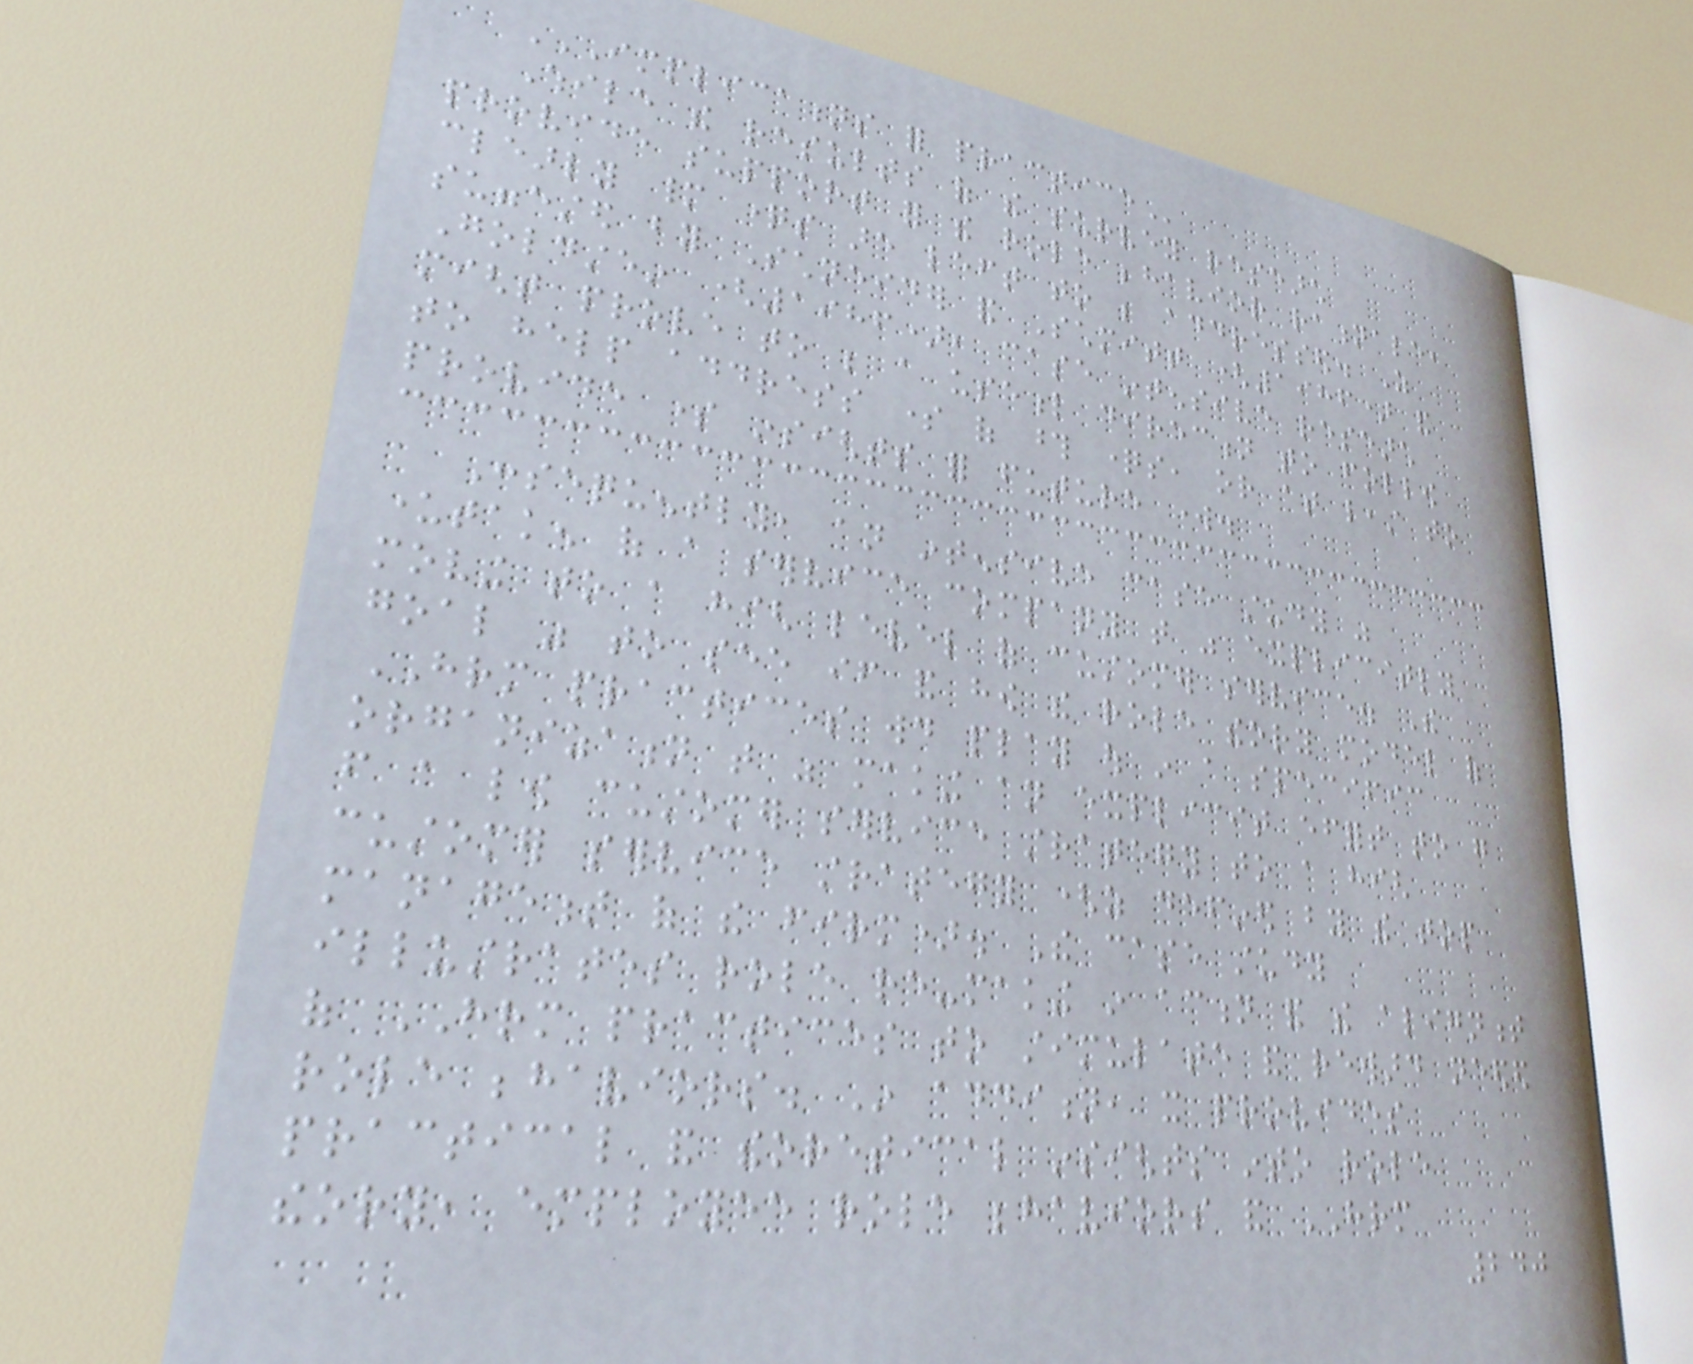IMPLICATIONS FOR PRACTICE
While the results of the survey research
provide support for the role behavior rationale,
clearly many questions are left to be addressed. As
suggested by Schneider and Schmitt (1986) and
Goldstein (1986), case intensive research
might prove to be a useful direction to follow
to help address some of those questions, or at least to
provide some insights for future work.
Consequently, an intensive case study was
undertaken of a service company that was explicitly
moving to a high level of customer service. The
goal was to see if and how the role theory model of
HRM practices would play out in a specific
organization that was making an explicit effort to go
from a low customer service strategy to a high
customer service strategy (as defined by the top
management of the firm). The case study
illustrates role re-making in action and the alignment
of HRM practices to stimulate and reward needed
role behaviors. In addition, it provides
practical and theoretical insights into role
theory, employee role behaviors and HRM
240
